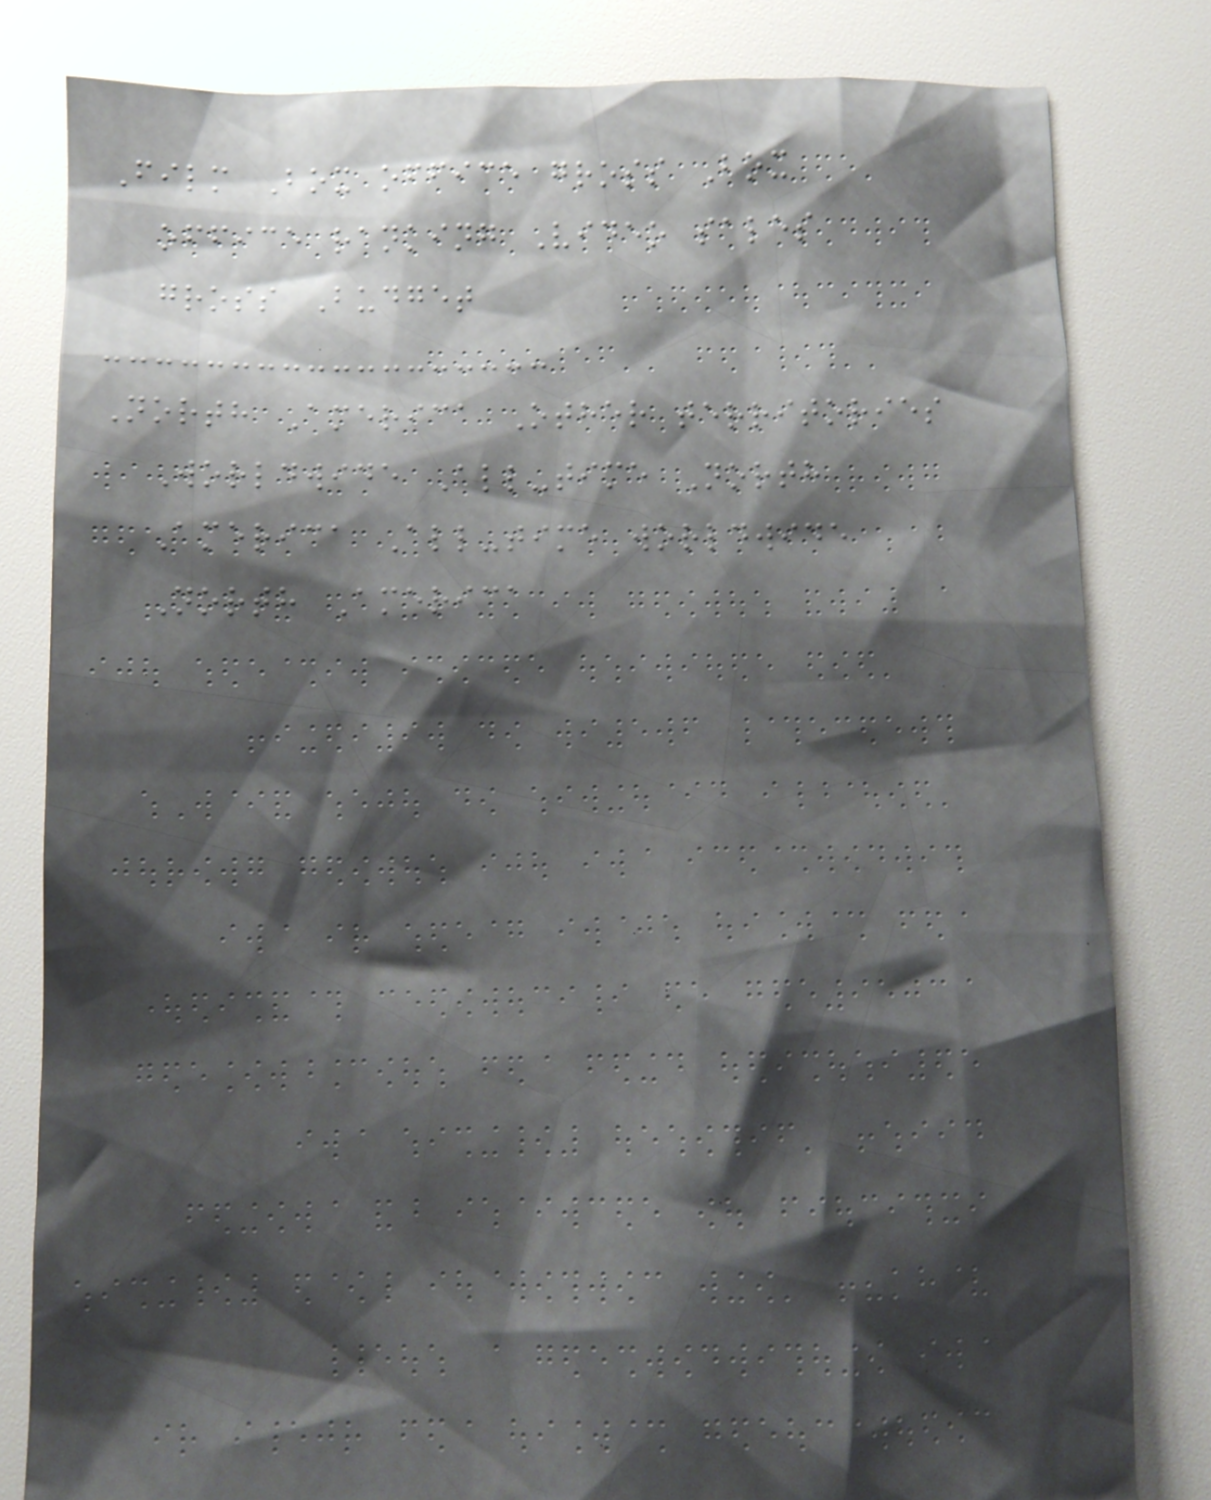Film Box office gross Box
office ranking Video sales
gross Budget
North America Other territories
Worldwide All-time North
America All-time worldwide
North America
